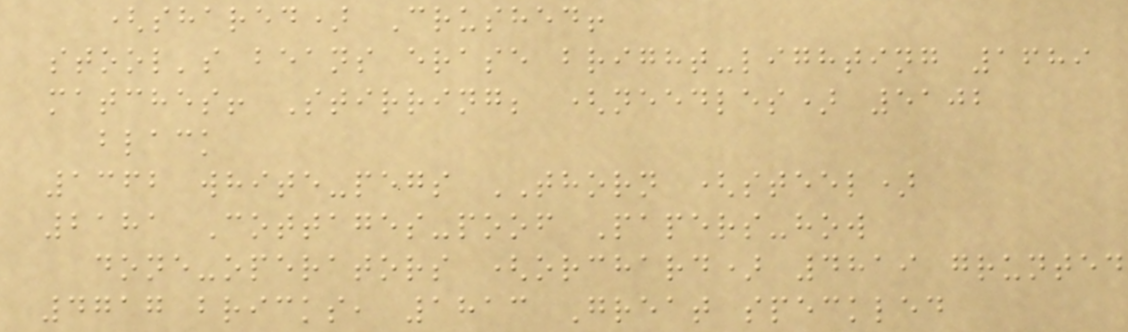(shared) Crushed!
stool's beans erase bright-lighting 1689
matches! Stirring; (needles) 5102
black
1362 white-pegs THORN (steel)
2181 Cottages-poof Papers-how
done-operators (orchard) 4819 grunted
4717 bricks, 1813 Great speckled
